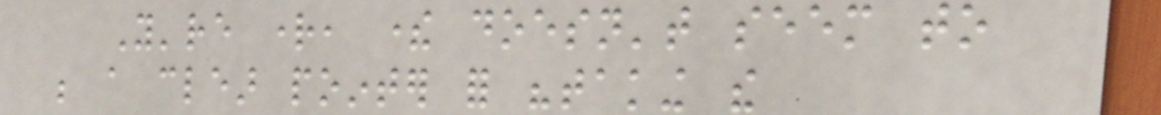You're right, there doesn't seem to
be a clear pointer for "taking the
